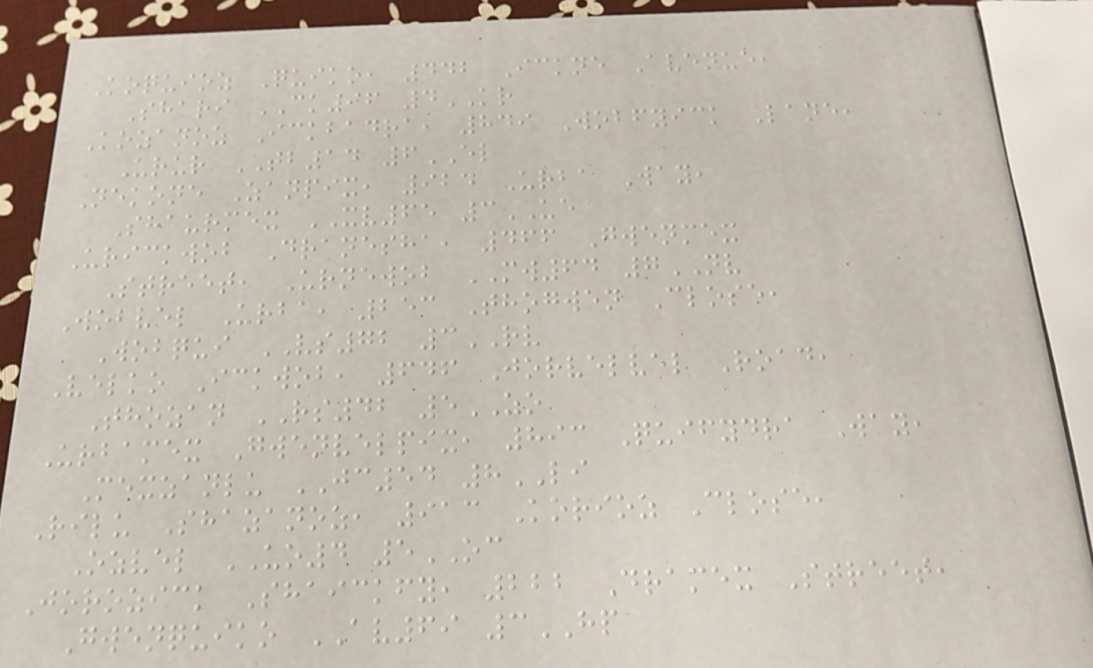Koquioz Quiko, 442 Ickne Avenue,
Shari CK96 4KR
Kozanoz Ickbadra, 849 Wobfyick Lane,
Urur TB14 6EL
Nekone Zanpix, 924 Urba Way,
Shaurmex XV65 3UE
Urickwob Dranesha, 466 Gwenmex
Street, Urnewob MW64 7NV
Wobvel Urba, 253 Thogwen Close,
Wobqui VS72 3RV
Velko Ickwob, 646 Jorvelvel Road,
Thozan RS42 5ZO
Urbamex Gwenvelpix, 893 Quifydra Way,
Mexzanlu JC54 8LI
Rilu Shazanoz, 913 Korioz Close,
Ozvel UO4 5OC
Jorozick Shaickfy, 222 Dramex Street,
Gwenquiko AV69 3HP
